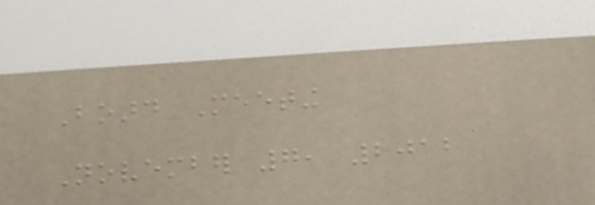Board Meeting
November 7, 2012
